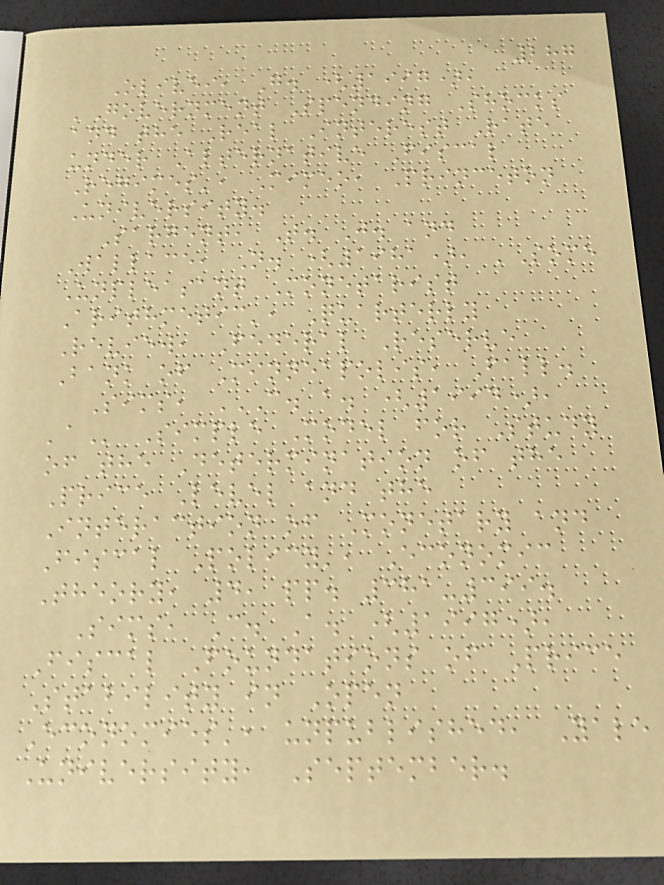287
Olivei, G. (1997),
'Government Spending Shocks
and the Real Interest Rate
under Alternative Fiscal
Regimes', Mimeo, Princeton
University.
Sargent, T. J. and
Wallace, N. (1981), 'Some
Unpleasant Monetarist
Arithmetic', Quarterly
Review, Federal Reserve
Bank of Minneapolis, Fall.
Sims, C. A. (1994),
'A Simple Model for Study
of the Determination of the
Price Level and the
Interaction of Monetary and
Fiscal Policy', Economic
Theory, 4, pp. 381-399.
Sims, C. A. (1997),
Fiscal Foundations of Price
Stability in Open
Economies', unpublished, Yale
University, September.
